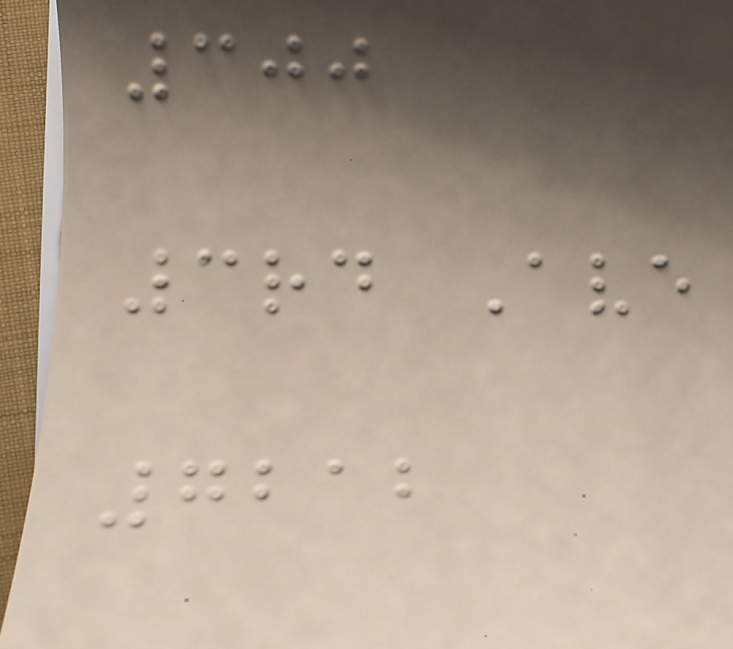300
3rd Ave
7212
